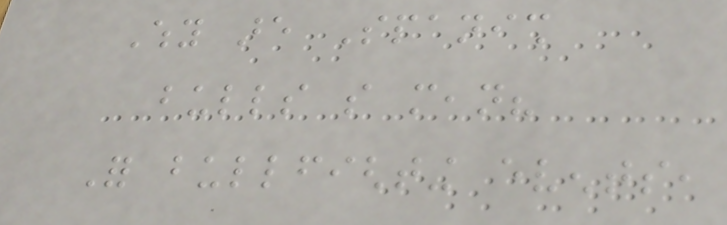Why are Spanish
bulls so mean?
For bullfighting events,
